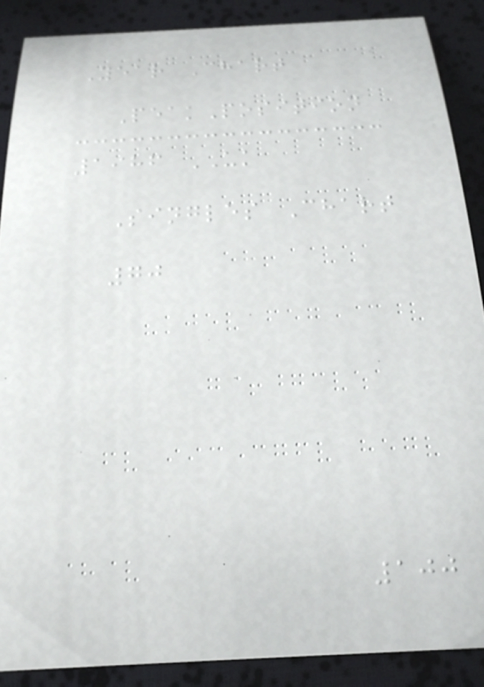Year Chart
PeakPosition
1986 UK
Singles Chart
70
100
